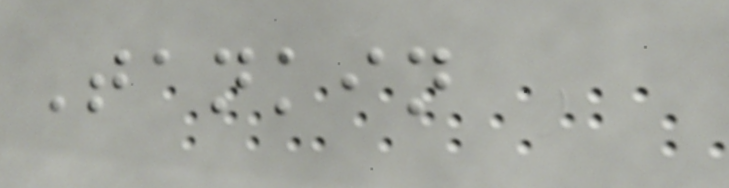Tankin
